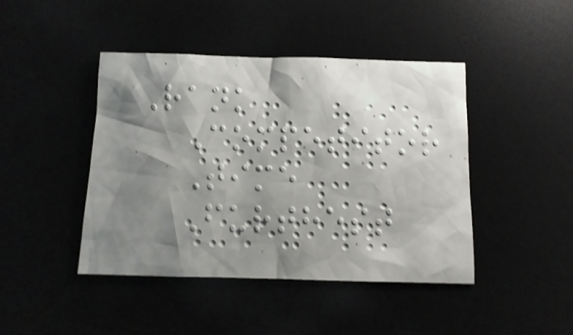Rank
Competitor
Time
Furthest
